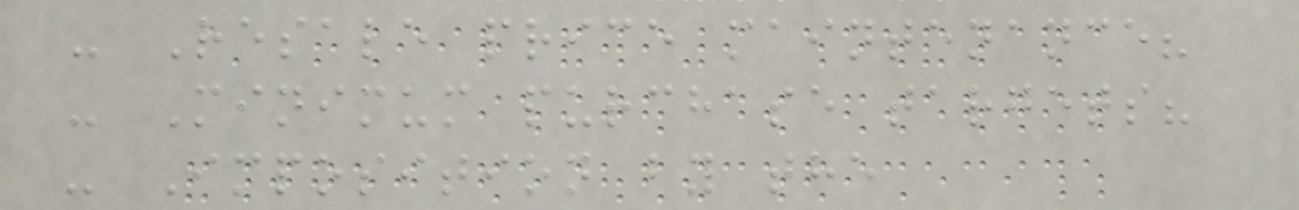- Resale price maintenance?
- Minimum purchase targets?
- Imposition by the
